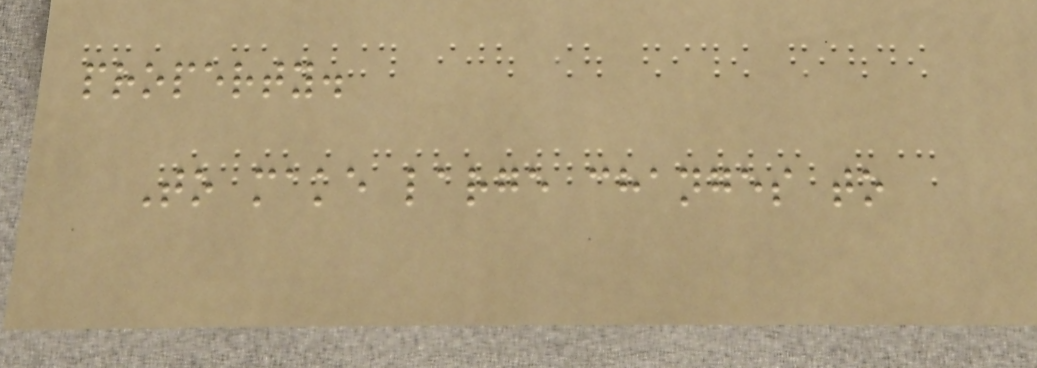property.
To make large changes to
